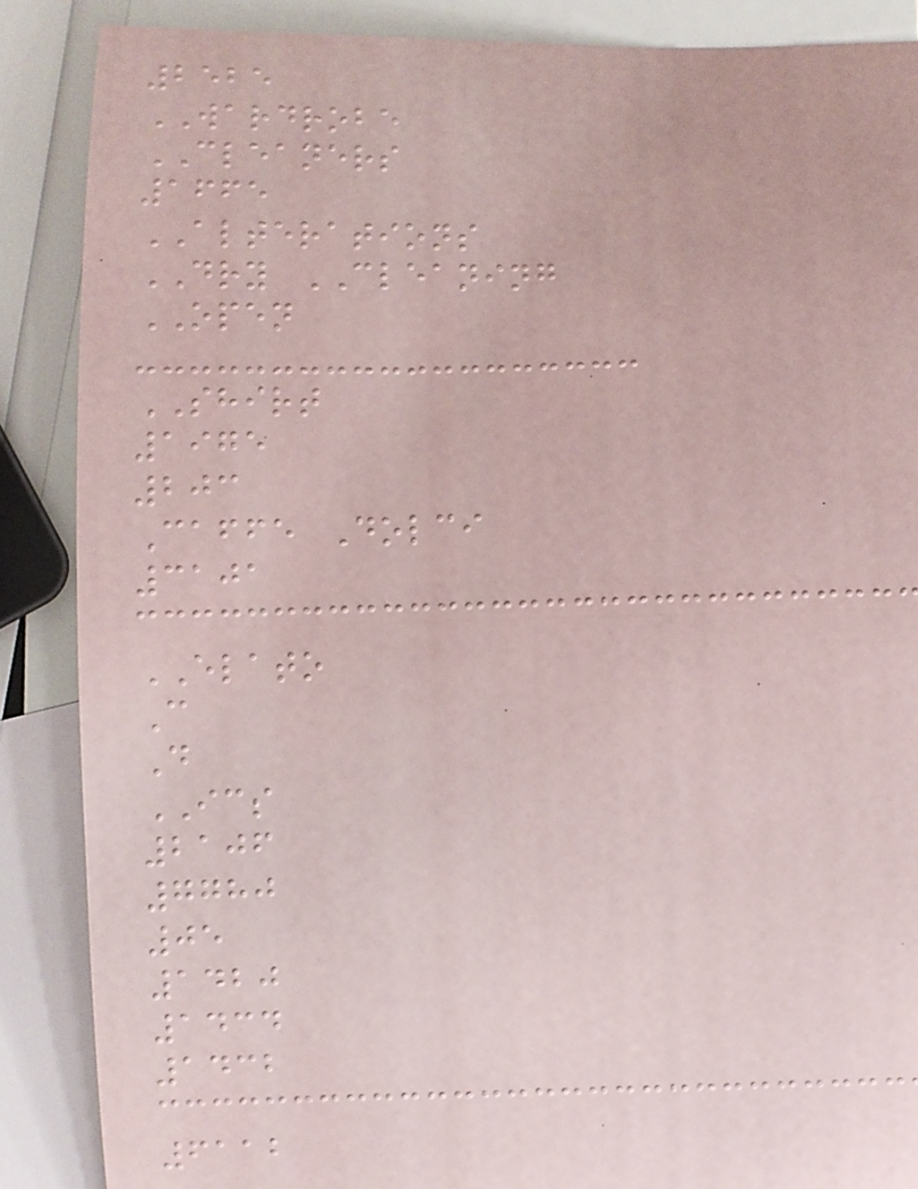2525
WARDROBE
CLEANERS
1665
ALTERATIONS
DRY CLEANING
OPEN
SHIRT
1975
203
Caffe Dolci
3101
ELATO
C
D
ICS
2106
7780
05
1420
1434
1432
6112
